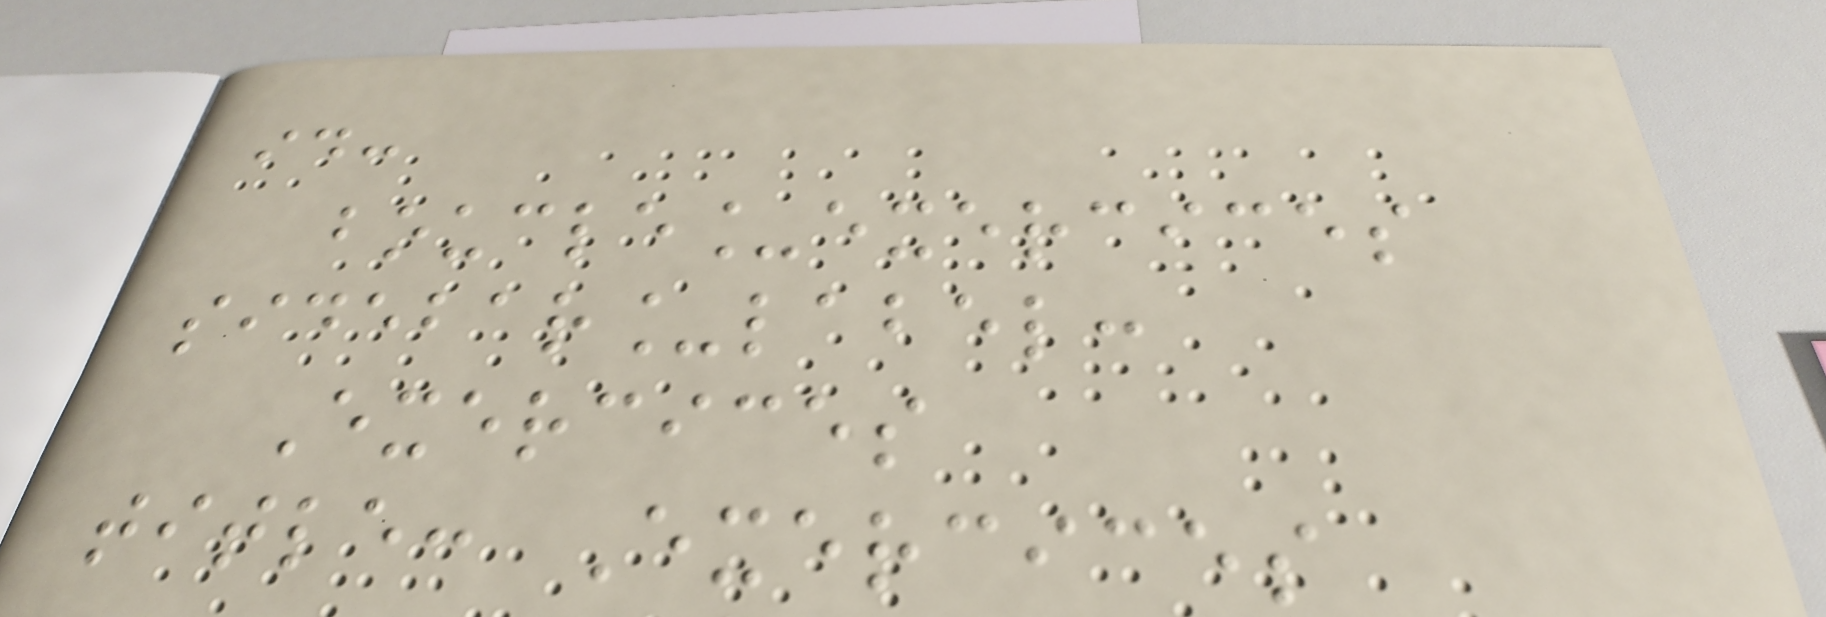id:
boucle_exercices
sidebar_label:
Exercices
title: Exercices
